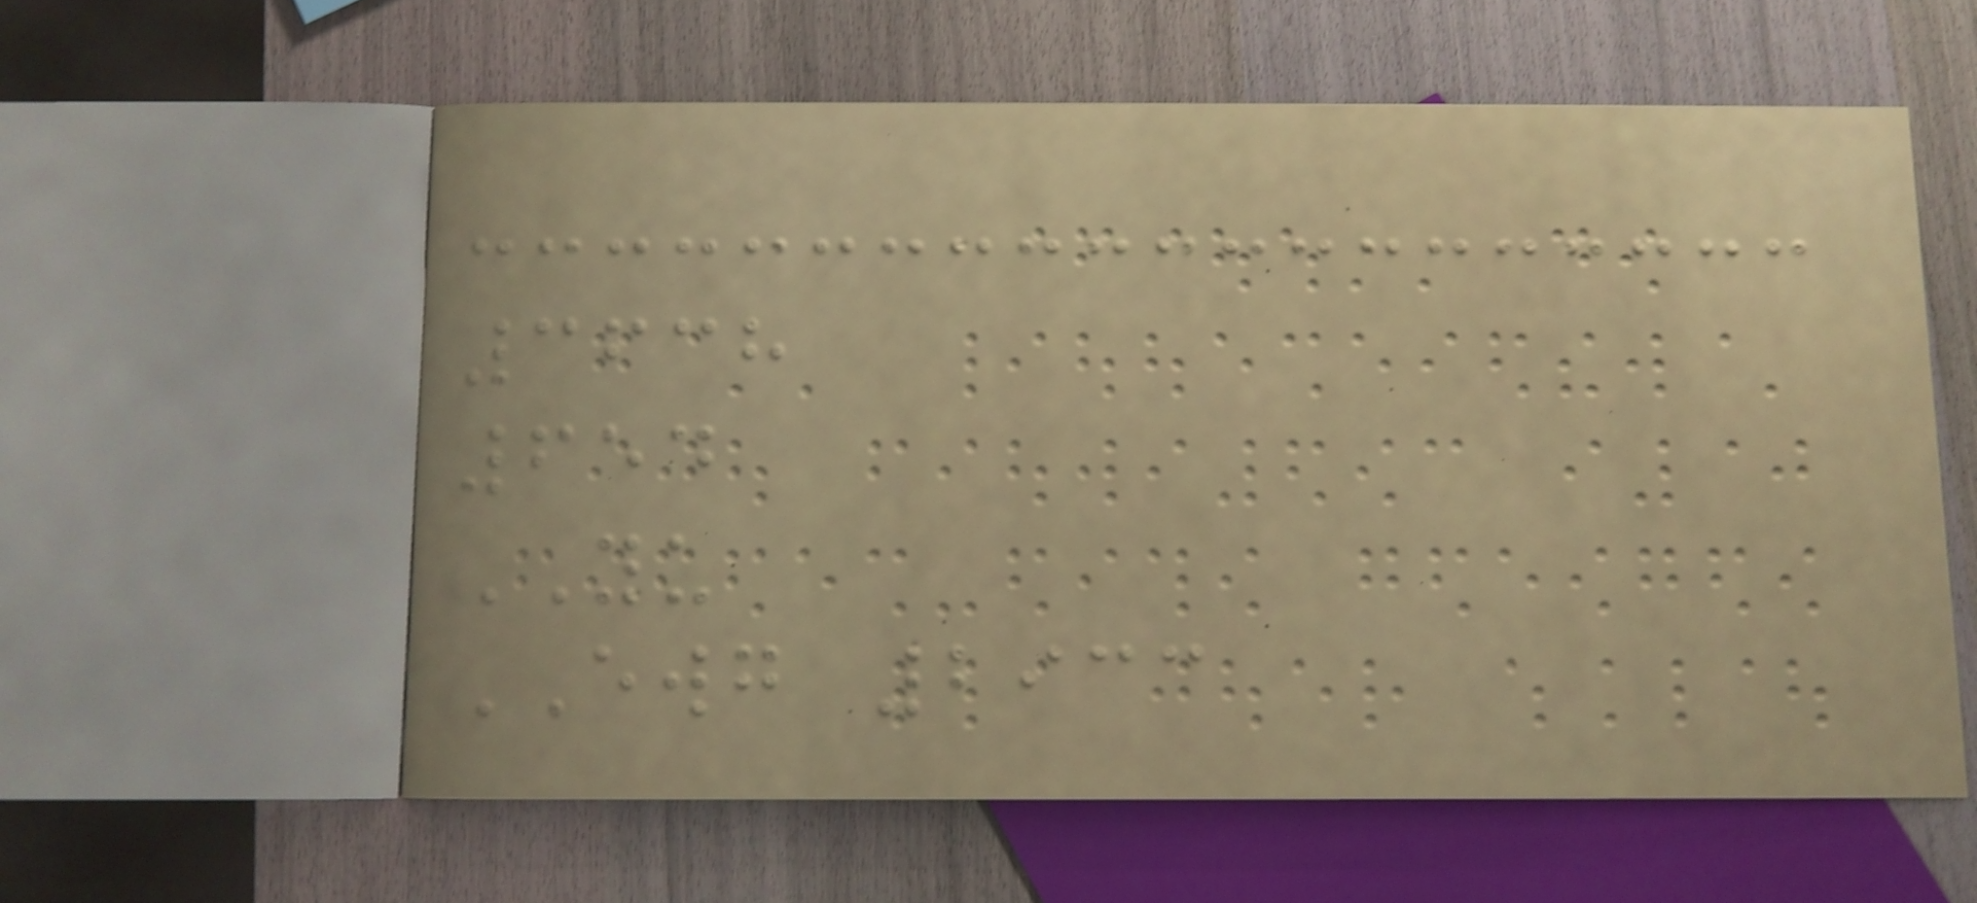3638
654
YU
EWG 2933
